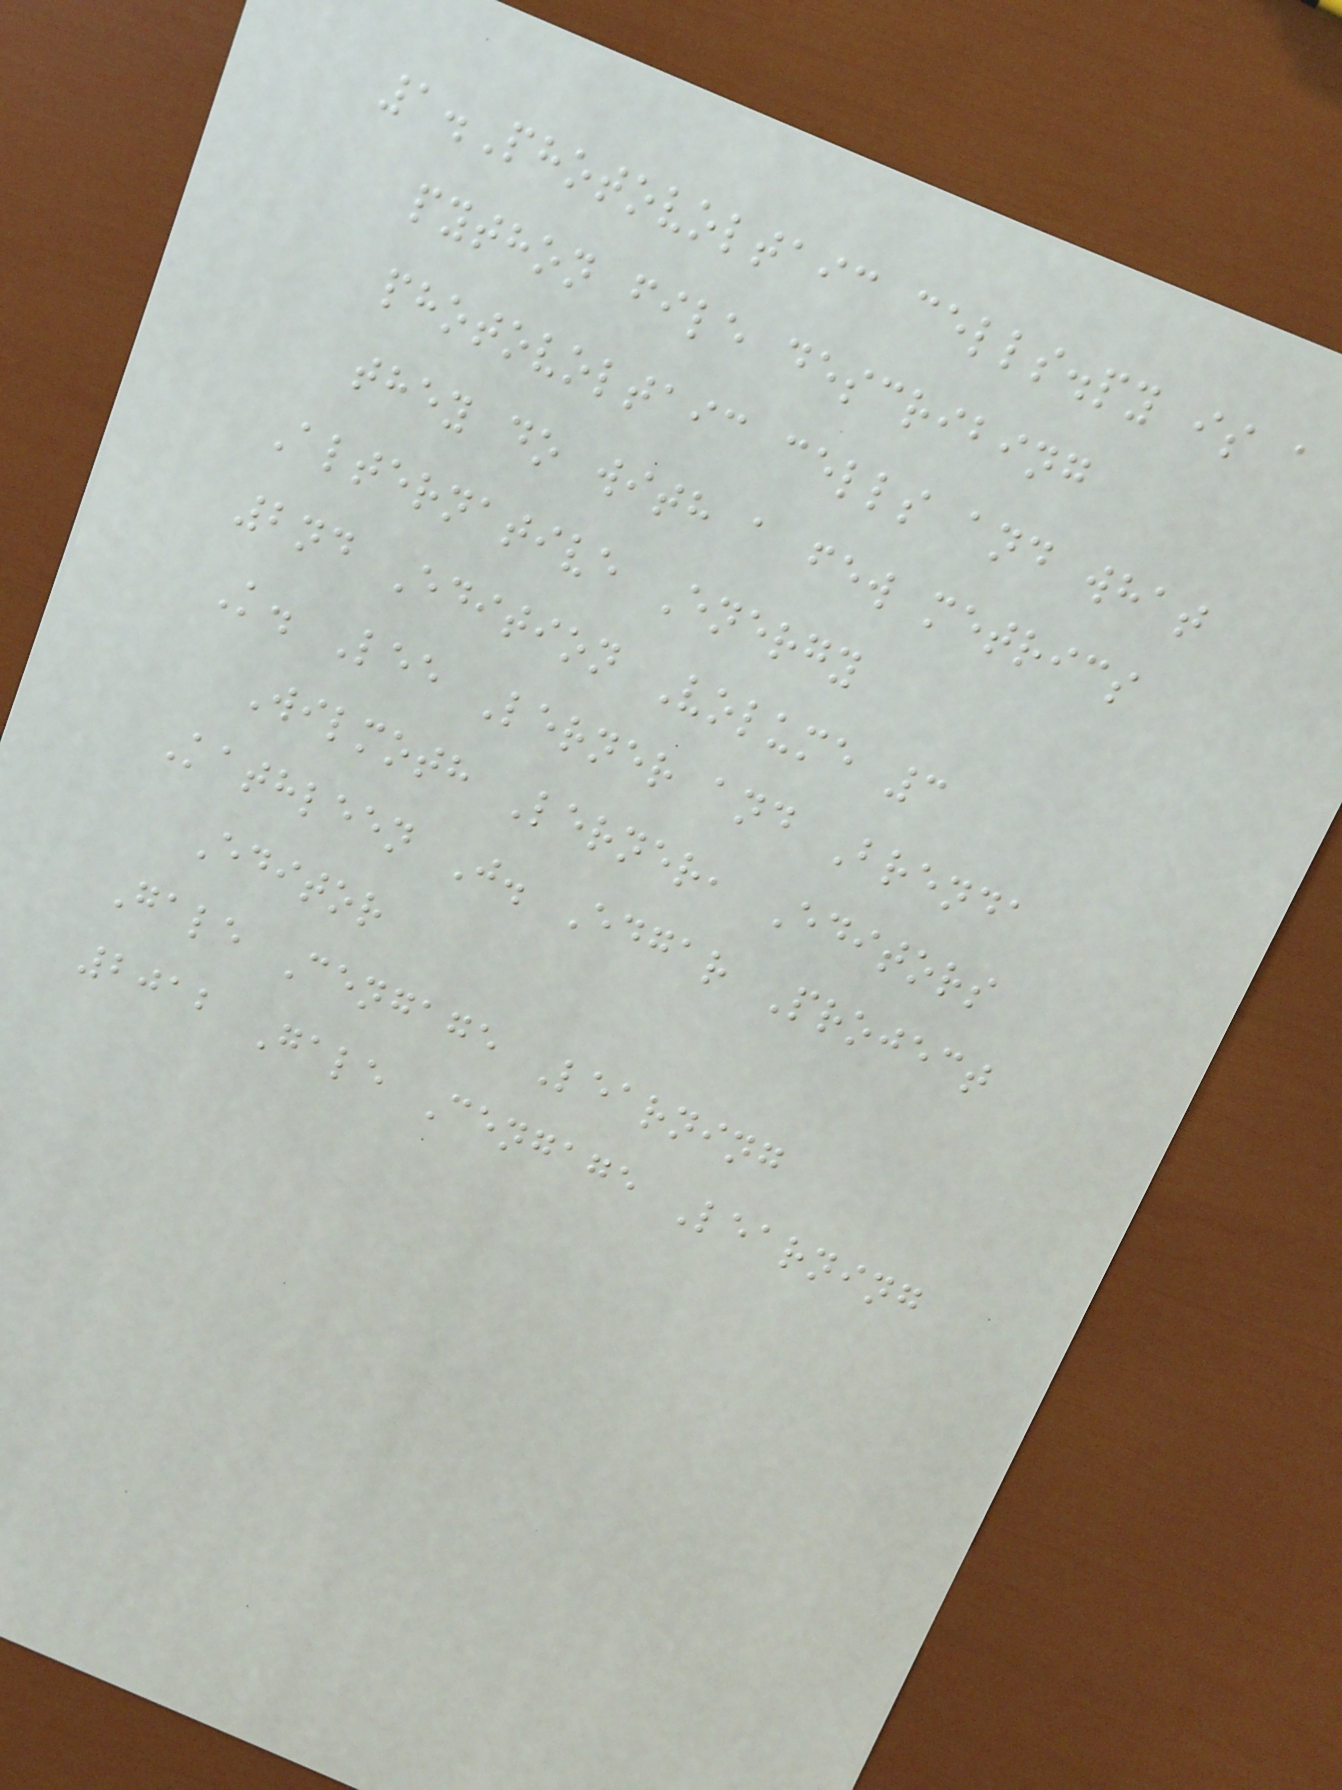1.Photovoltaic cells.py is a
python file describing
photovoltaic cells and what
they do with a few metrics
Alternative Energy
2nd Edition Volume 3
K. Lee Lerner and Brenda
Wilmoth Lerner, Editors
Kathleen J. Edgar Project
Editor
Gale Cengage Learning
2012 Gale Cengage Learning
